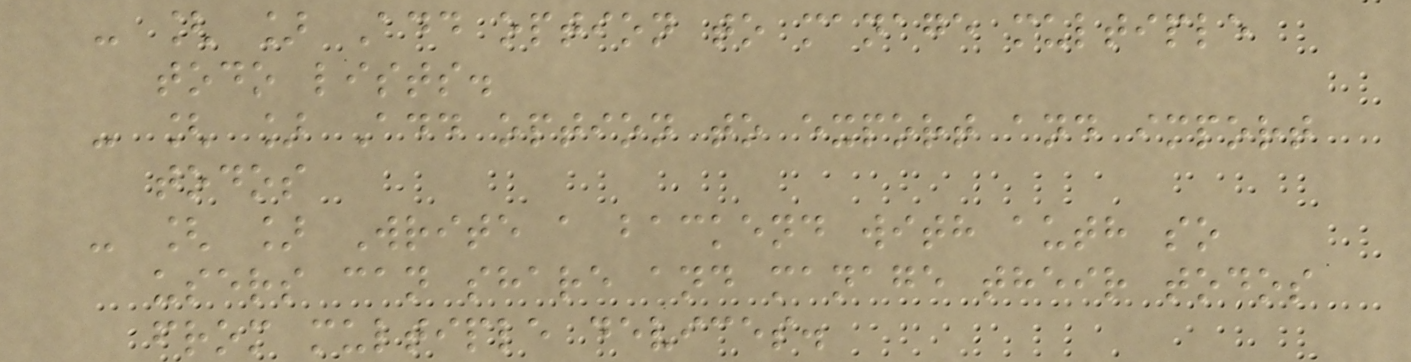- [ ] Add option to manage multiple
todo lists.
- [ ] Add option to export and import
todos
- [ ] Write a backend with auth so
users can share and manage their todos
from multiple devices.
